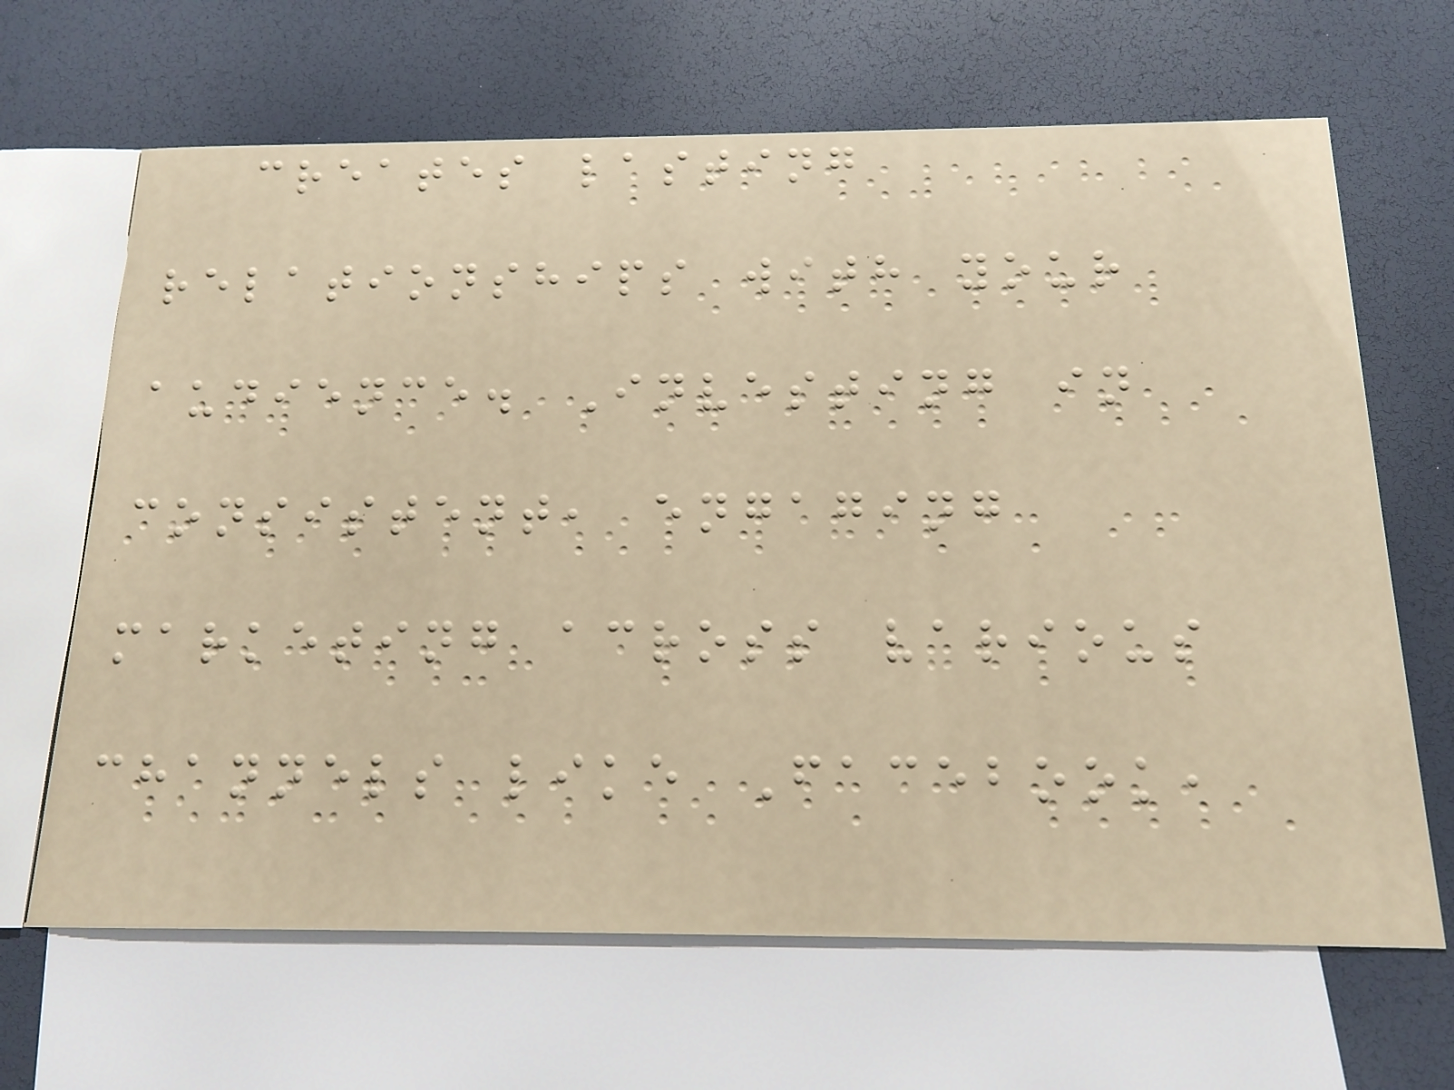creates lasting
relationships with your
audience. Investing in
consistent, engaging
marketing across various
channels like Facebook,
